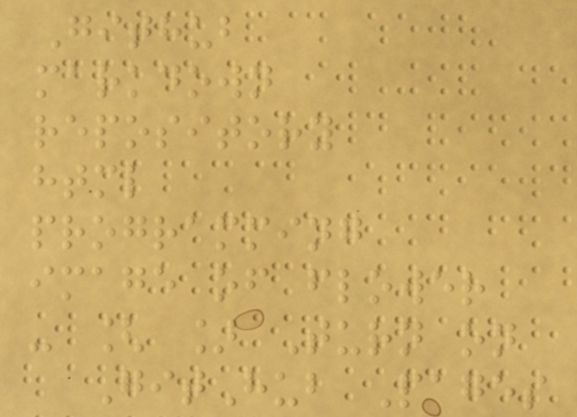Github
markdown
repository
html
programming
image of flower
- [ ] Turn on
GitHub Pages
